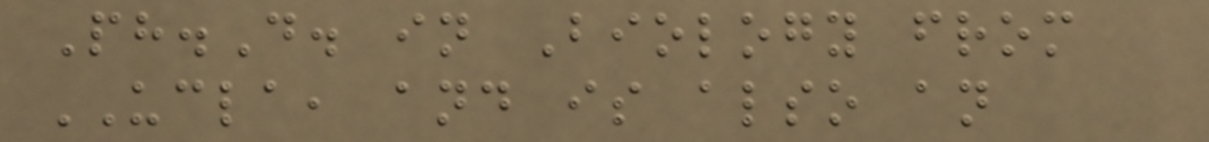Ph.D. in Biology from
UCLA, and is also an
